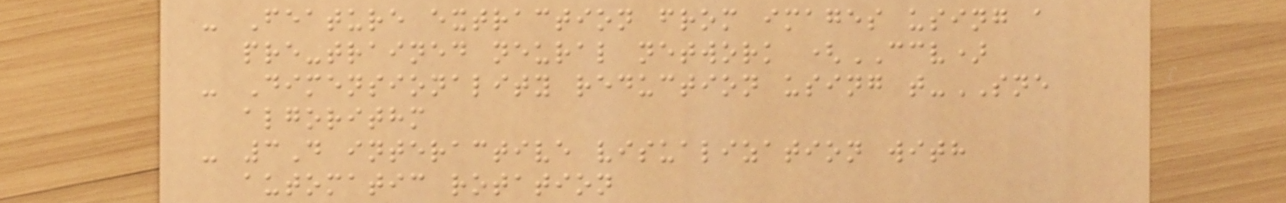- Feature extraction from images using a
pre-trained neural network (CCV)
- Dimensionality reduction using t-SNE
algorithm
- 3D interactive visualization with
automatic rotation
